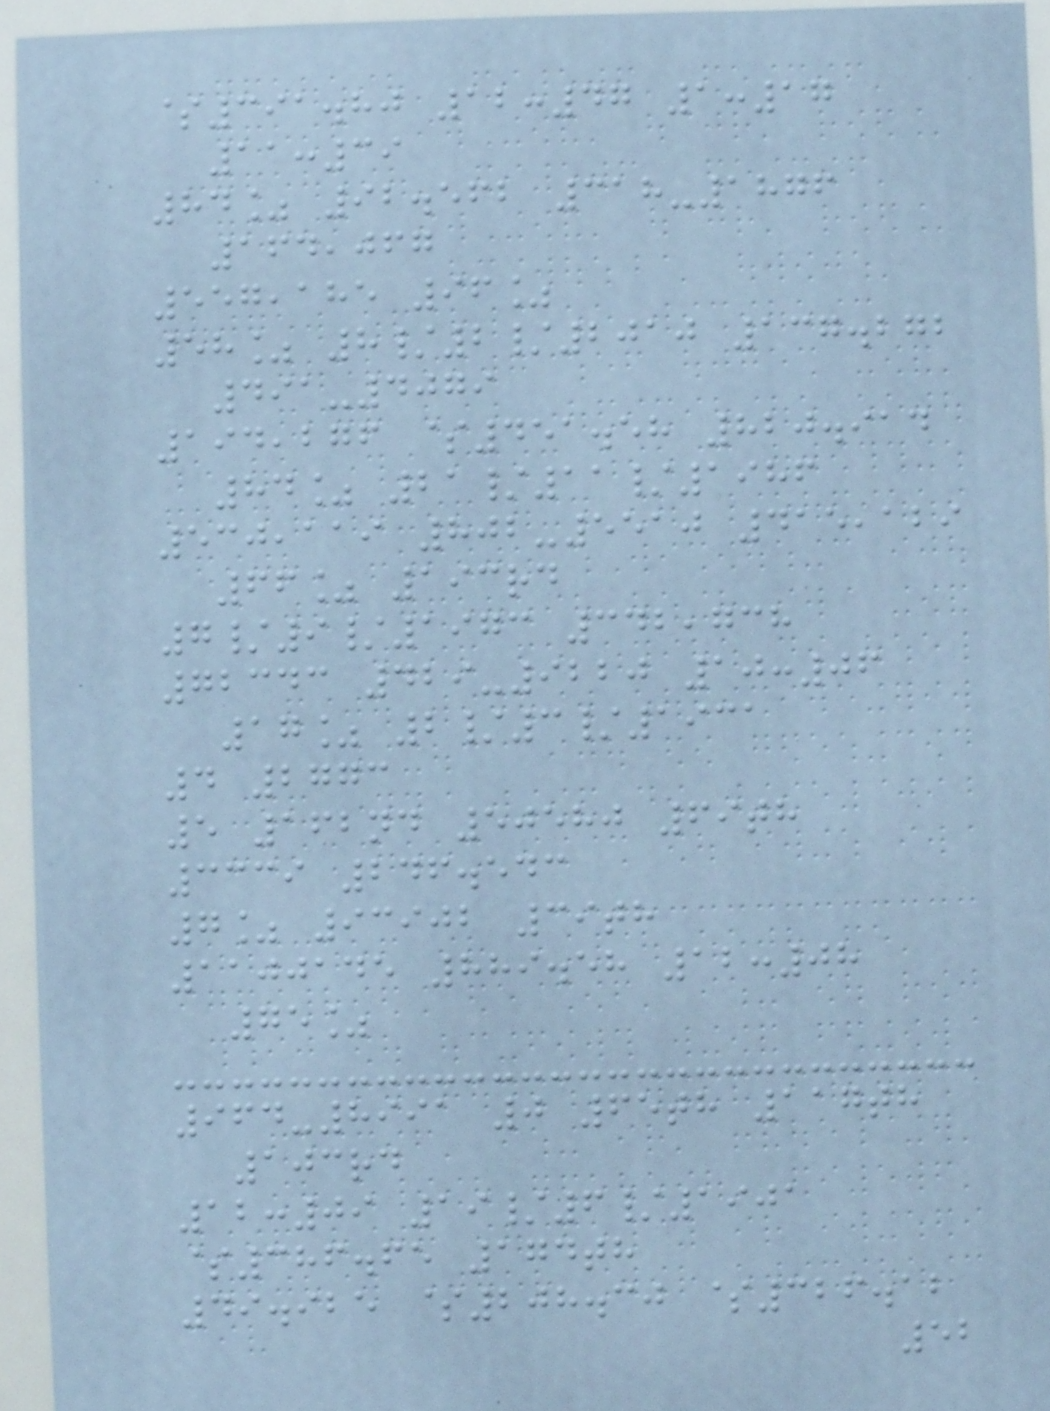$391.80 12:47 1:17
11:39
84% 92.562 318-1876
164,067
557,185 96%
58% 8/2/2010 137.272
491-4079
194,276 $451.58 820.914
84% 21/11/1986
530,119 802-5510 415,129
66% 193rd
7/9/1973 342,738
72343 429-9220 10:06
17% 2/3/1931
4 2773
5 162nd 50580 69th
3339 246.543
7% 93902 39th
1100145 889.58 12:08
75%
964-8991 0 65th 117th
103rd
12:09 19/6/1901
$386.65 174th
49.925 $208.30 $326.12
52
